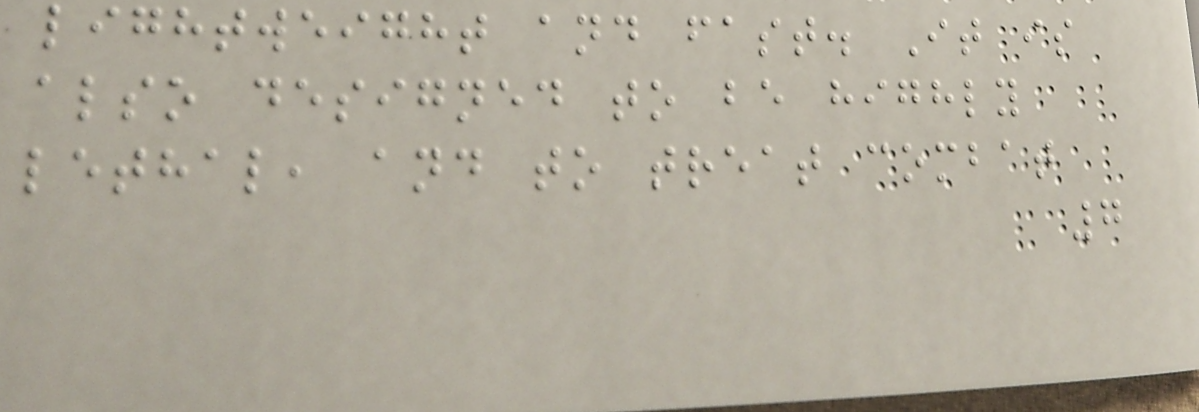lightweight and fast. It is
also designed to be highly
lethal, and to treat combat
7
